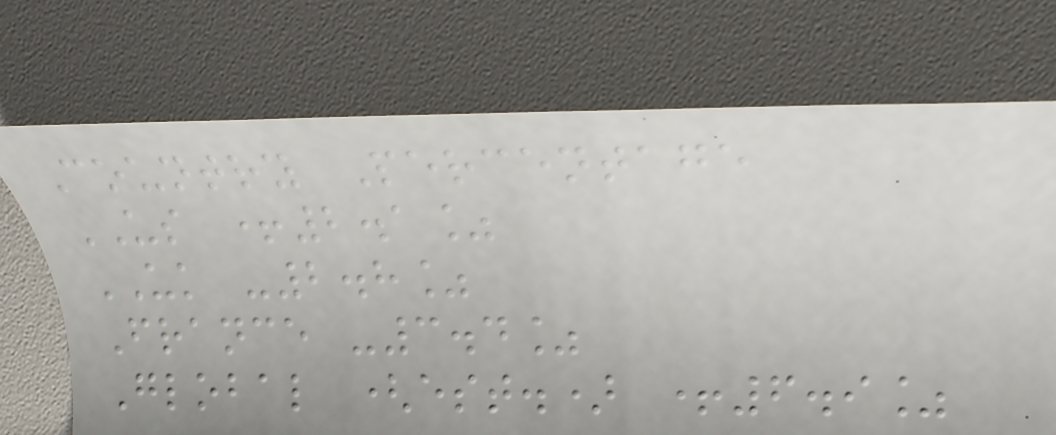Country Percentage
US +2.1%
UK -2.8%
France -3.4%
Global (est.) +6.9%
